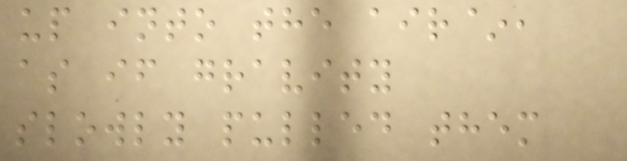up into the air~,
as if gravity
slowly pulled them
